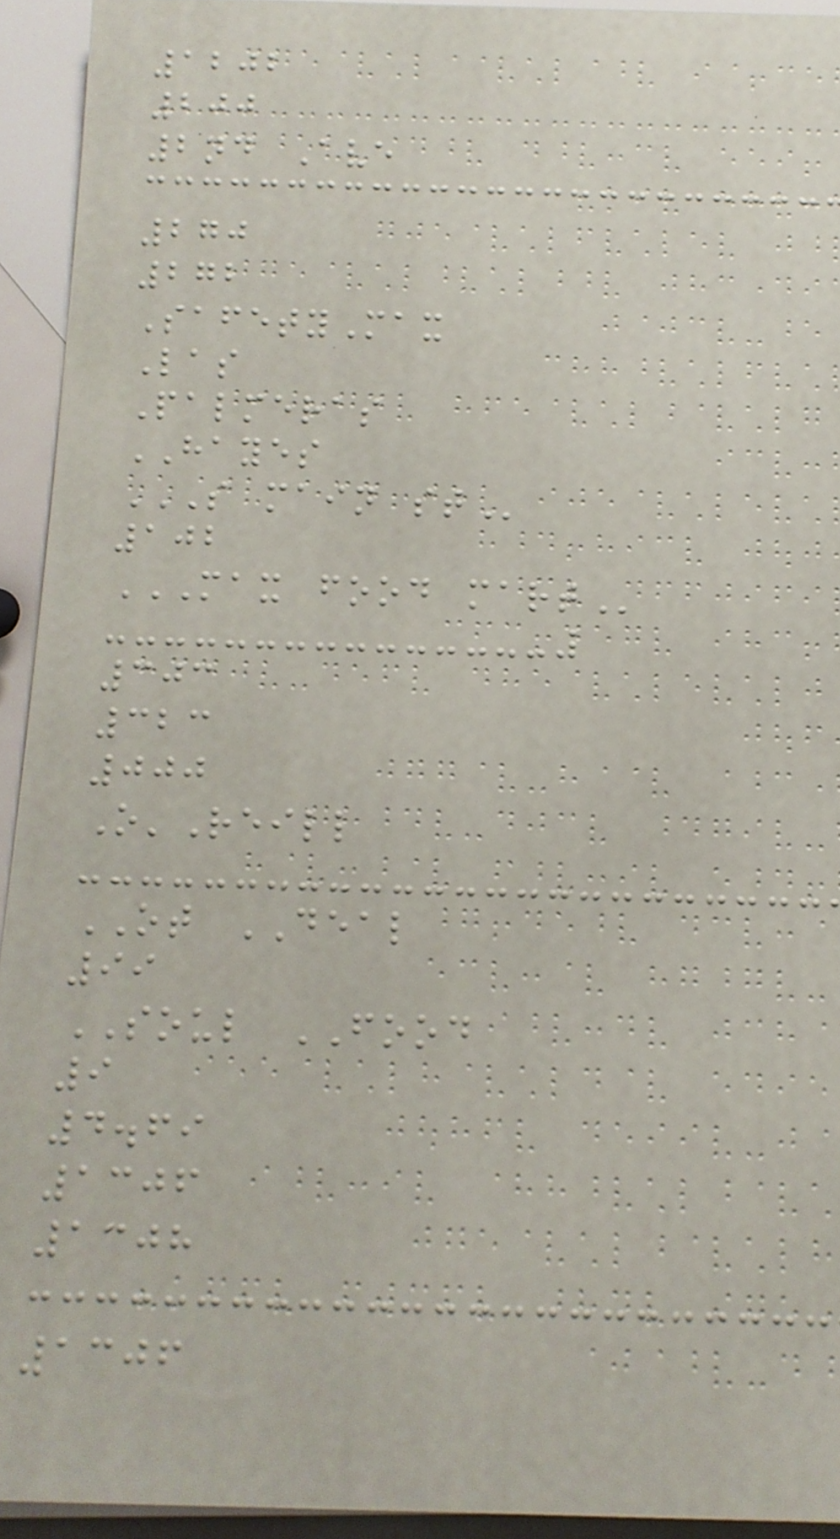1202
200
2nd Ave
270
272
SafetyMax
Las
Palmeras
HAYES
S MAIN ST
102
MAX FOOD MART
303
323
000
O'Reill
OT DEAL
99
SOUL FOOD
9
4.69
1306
1308
1306
